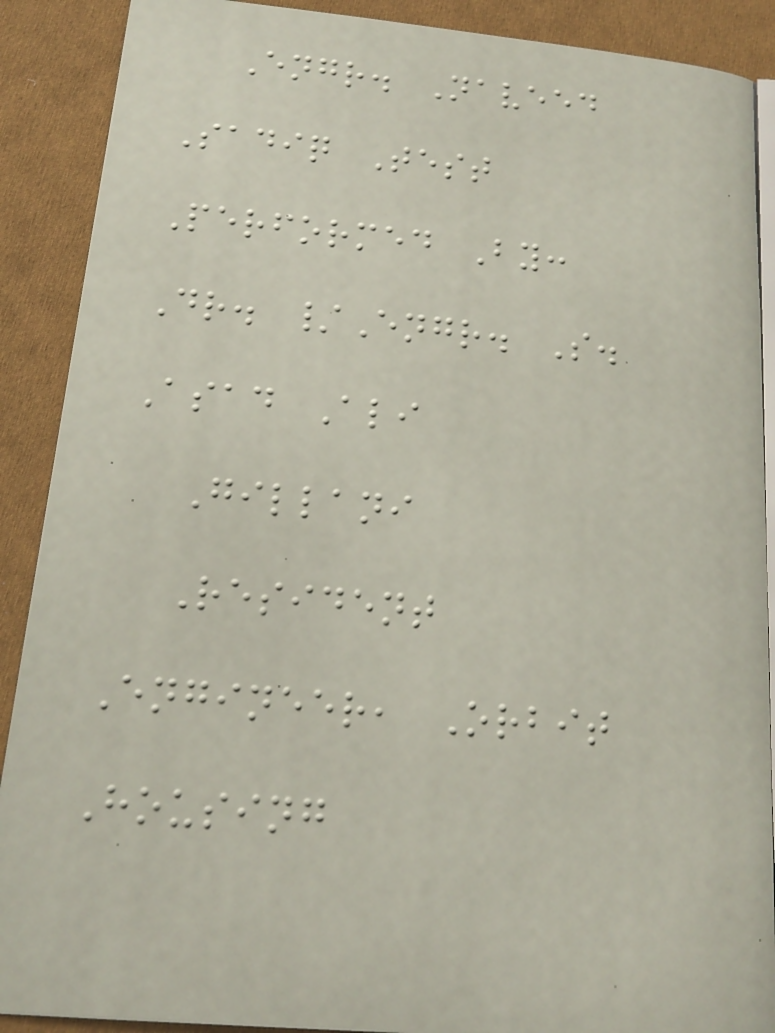Engr. Naveed
Sadiq Test
Performed By:
Dr. /Engr. S.
Asad Ali
Gillani
Resident
Engineer, Orbit
Housing
